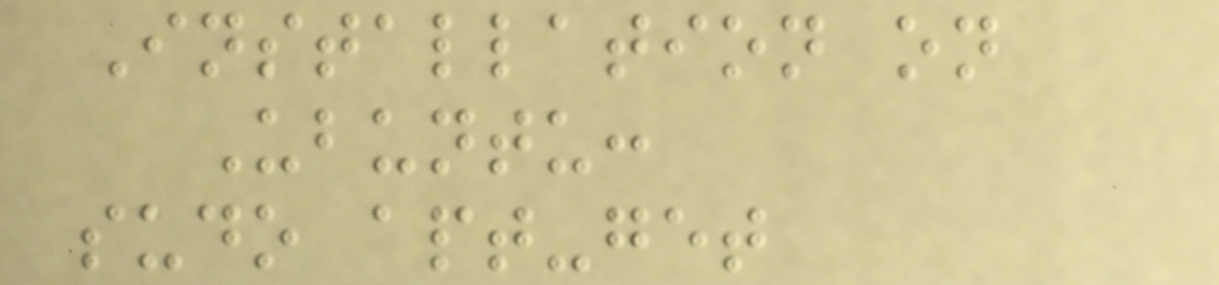Installation on
Ubuntu:
sudo apt-get
